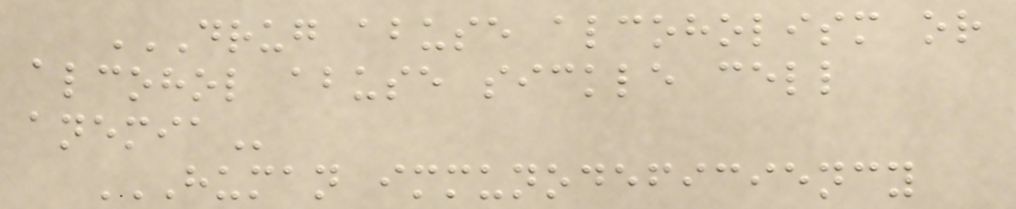DRUG ABUSE ALCOHOLISM OR
ALCOHOL ABUSE SICKLE CELL
ANEMIA
HUMAN IMMUNODEFICIENCY
